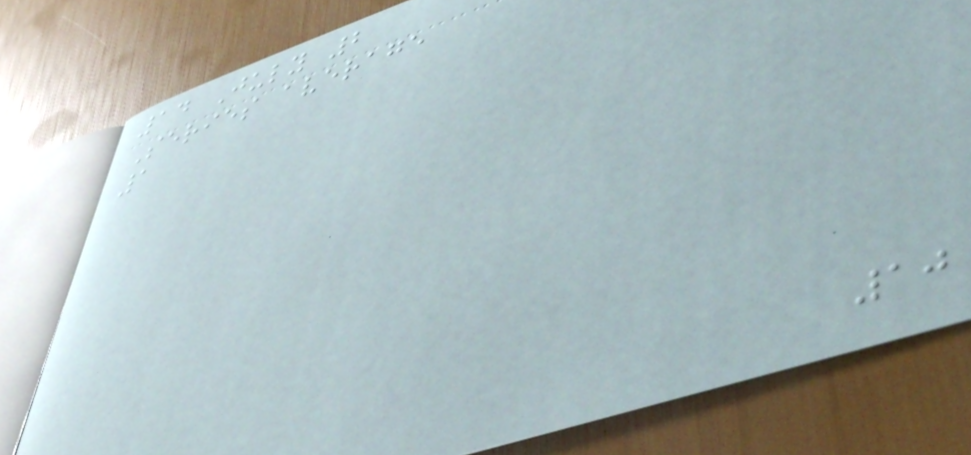14 July 2
Series average
1
10
